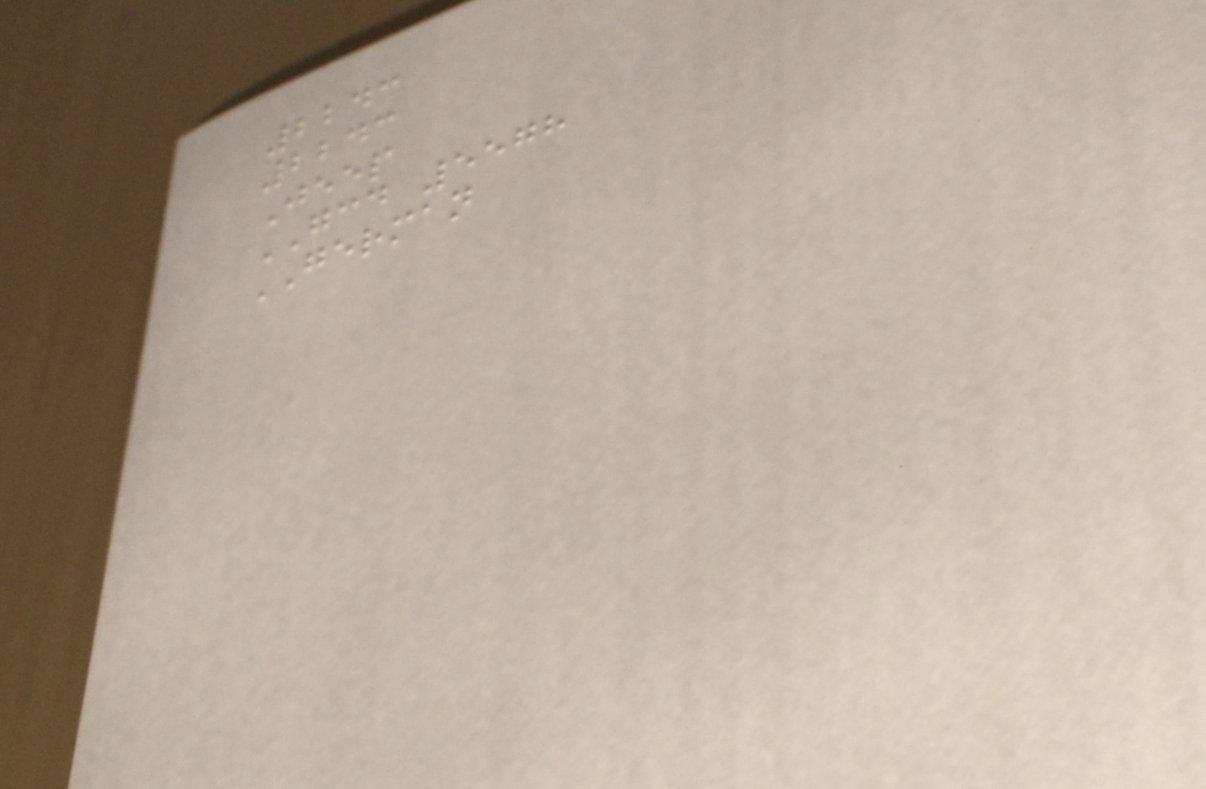2243
2243
Jeep
GCD 5578
GERMAN
